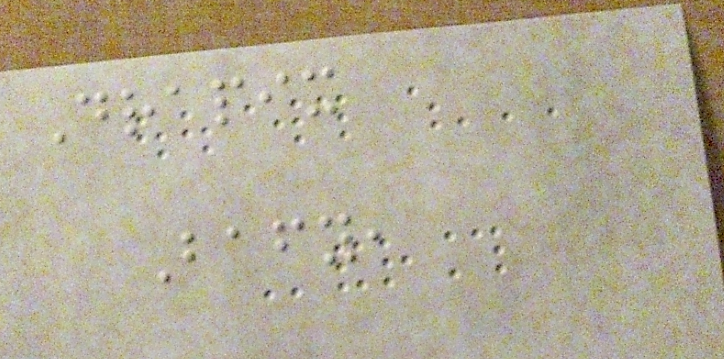Drapix
Bafy,
